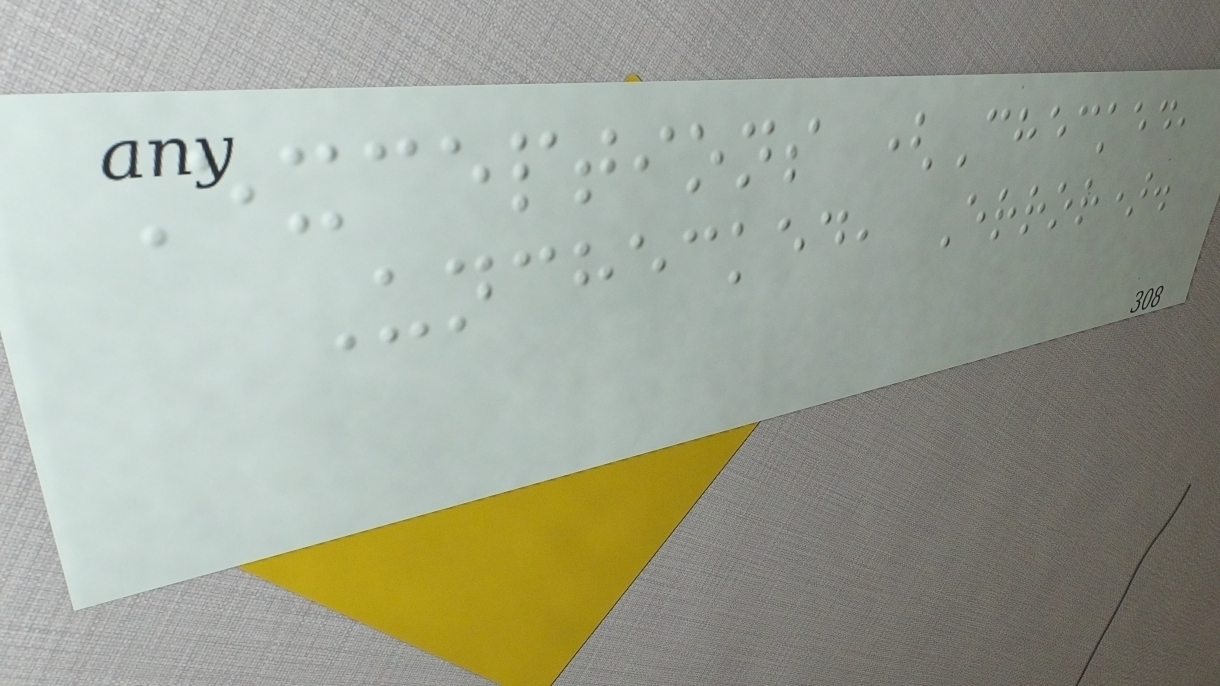Exceptions (Checked,
Unchecked, Error).
